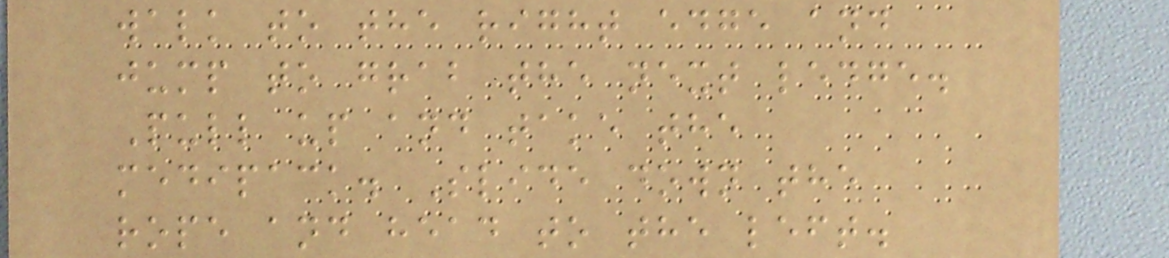walk to the right edge and
jump to grab the next ledge.
Pull up and take the
medipack. Slide down the
rope and head to the left.
